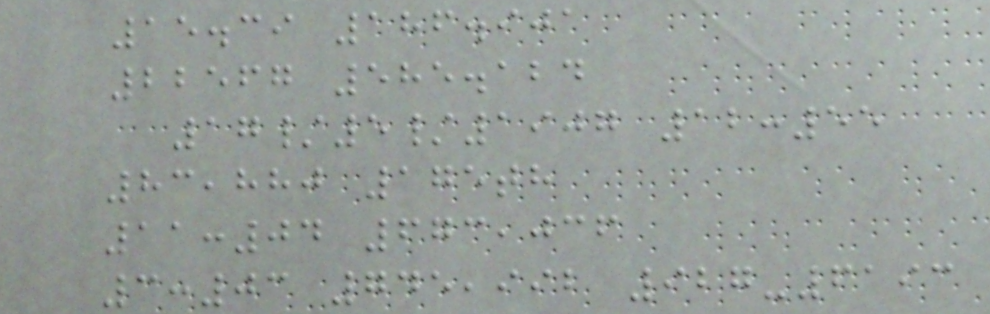15.39 186.901
22567 585.124
17/5/1907 12:55
83,880 175th
11:04 673,036
3:03 745,992 927-6193
